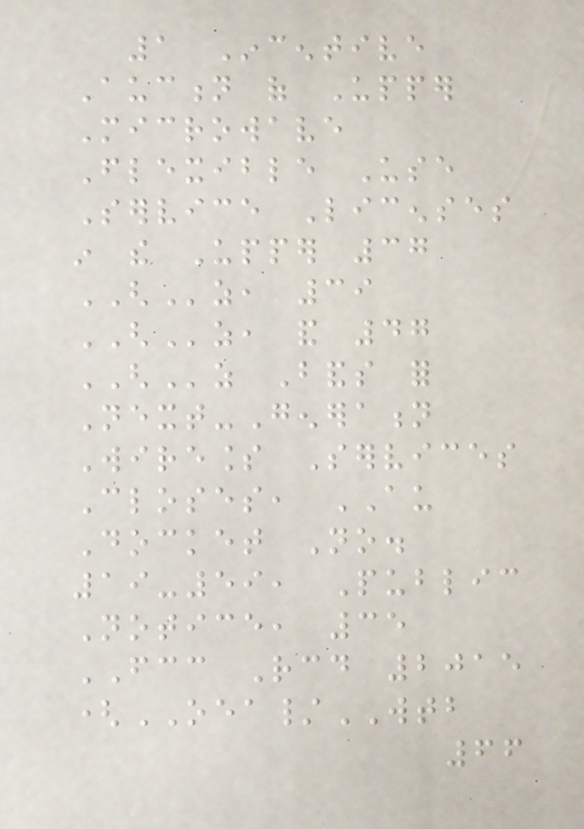1 Incentive
Auction of Upper
Microwave
Flexible Use
Service Licenses
in the Upper 37
GHz, 39
GHz, and 47
GHz Bands for
Next-Generation
Wireless Services
Closes, AU
Docket No.
19-59, Public
Notice, 35
FCC Rcd 2015
(OEA/WTB
66
